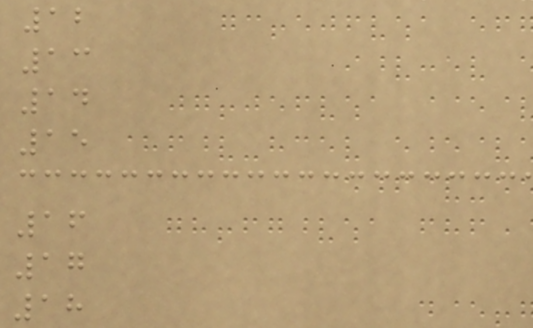12
13
14
15
16
17
18
